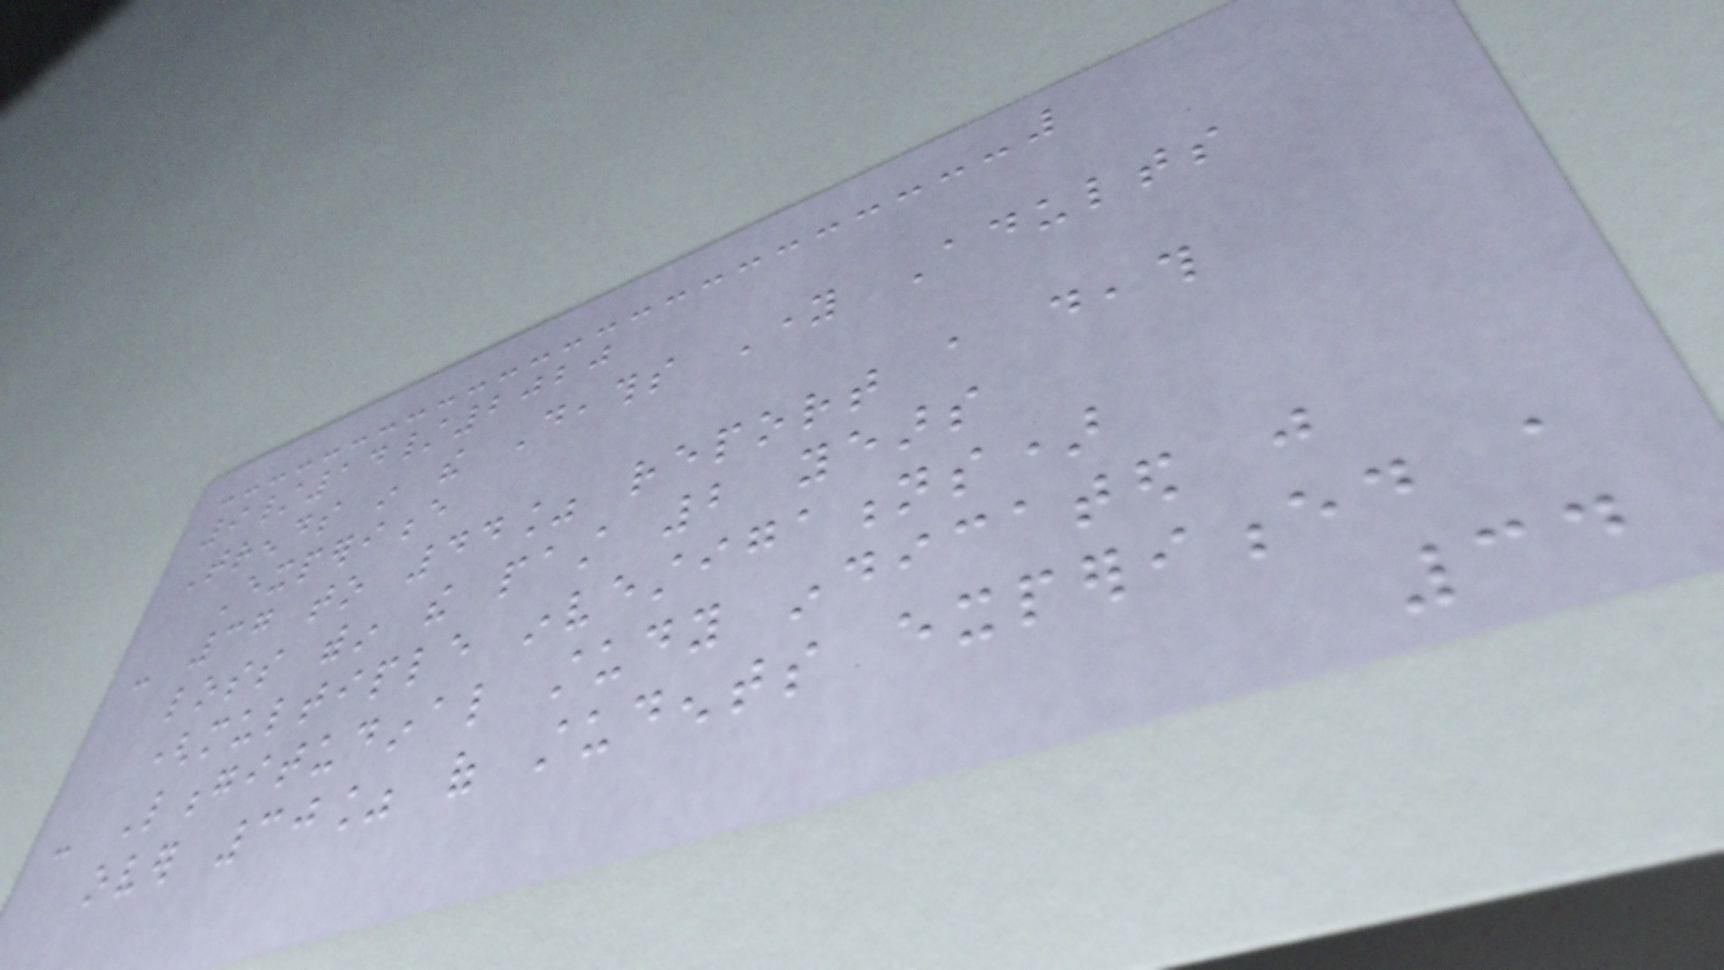9/14/2020
Trends in the Deaths Young Adults
Experience
- 37 to 44% report a death
loss within the past 2 years
(multiple investigations)
- Longitudinal study indicated just
over 30% of students experienced a
34
